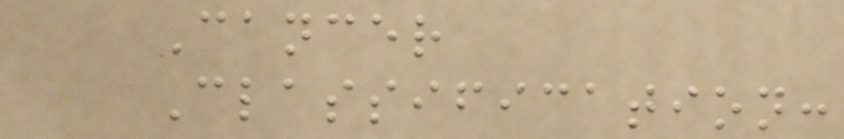Cancer
Classification:
